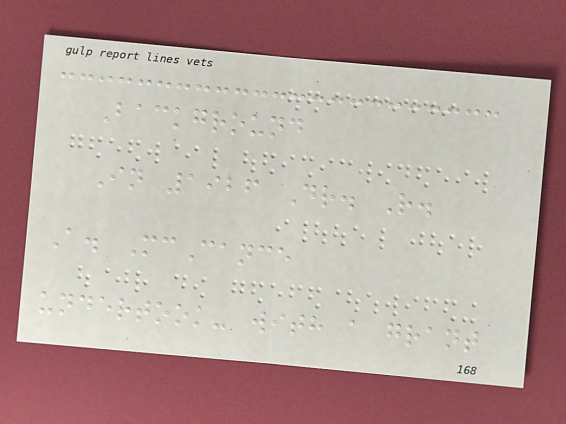Background
In 1926 Dr. R.
A. McCance
undertook- with a grant
